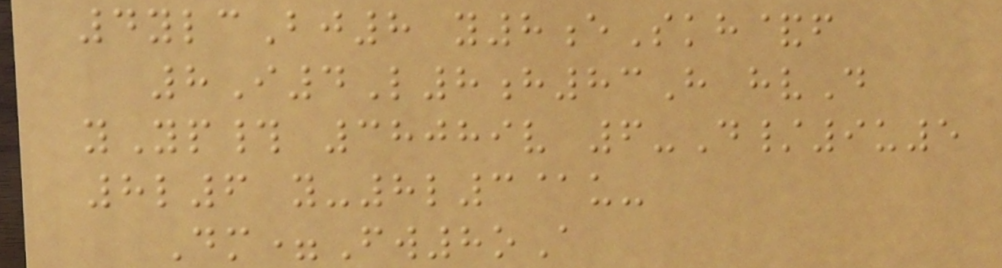4ylcBj8 y8eSkh&f
8I4L8h83H hvD
yYp# 38089v 6-D/9u5
8l6 y-8l3@u-
Dm=Fw8oA
